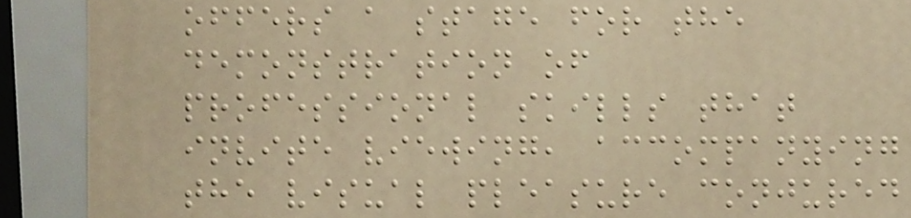offers a stage for the
demonstration of
professional skills that
invite viewing, accompanying
the visual pleasure conjured
